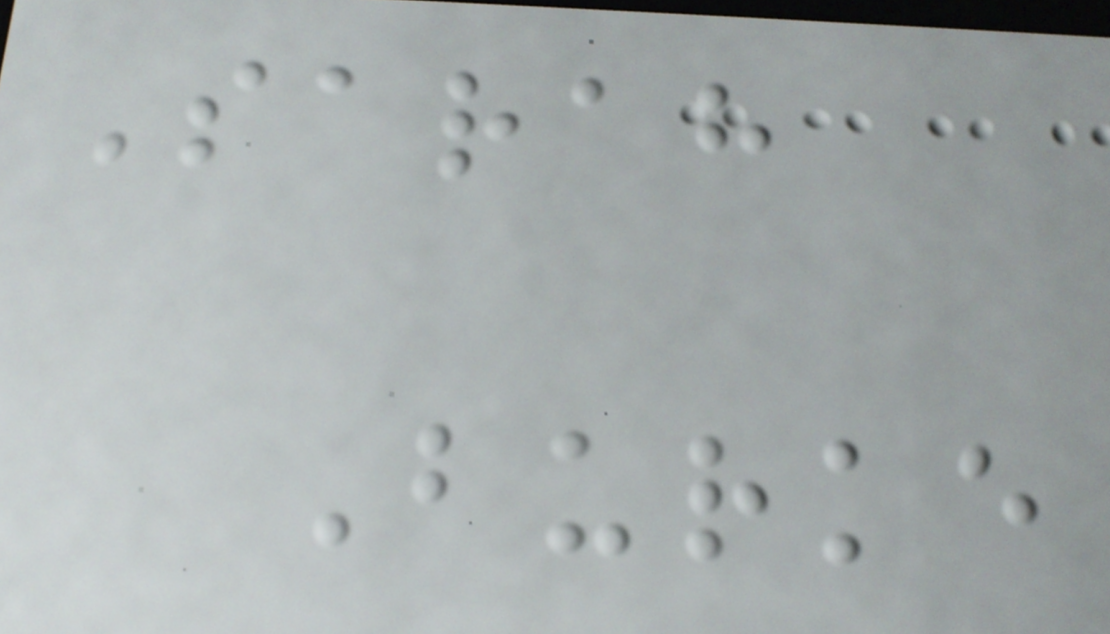Sarah
Burke
